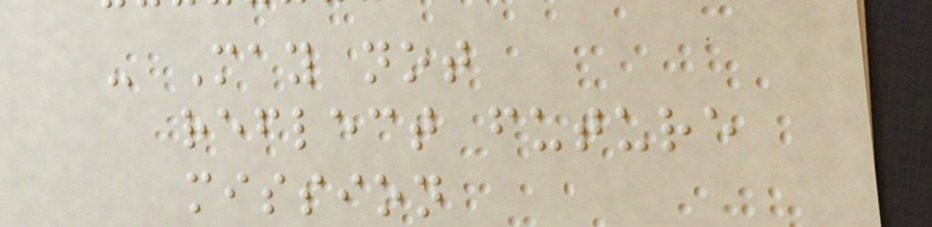- May not
reflect future
mission
